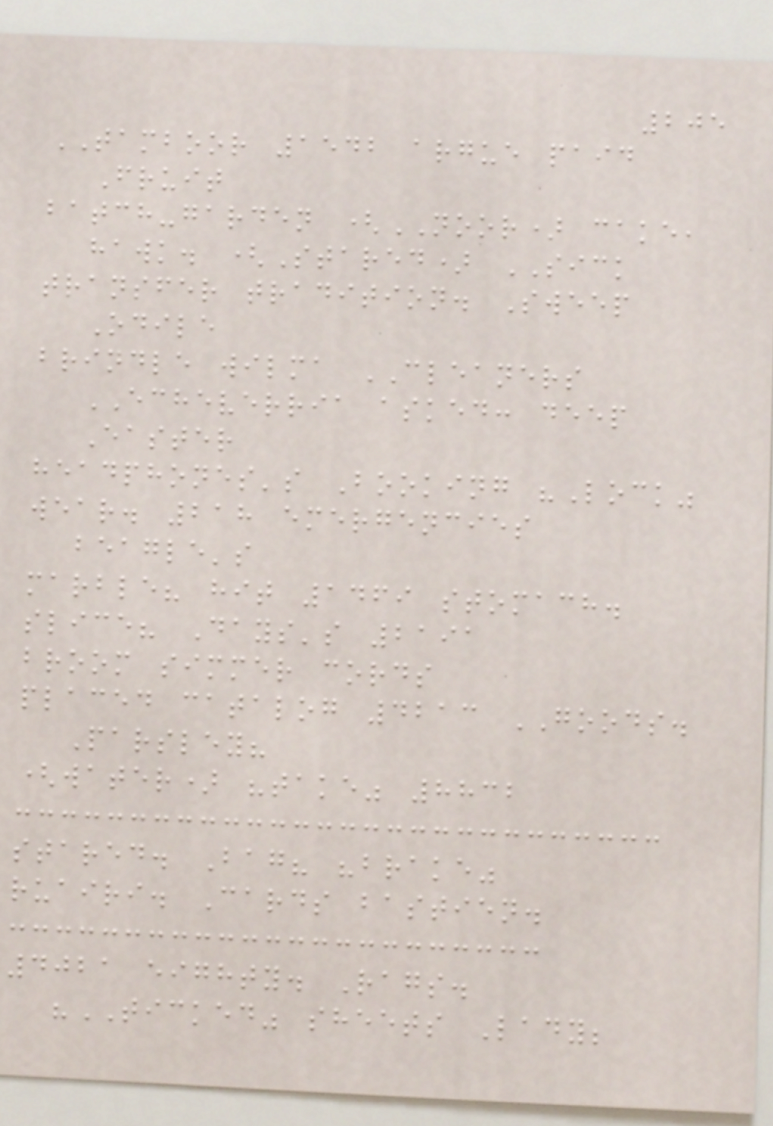205
TAMBOOR 1542 argue paid
Fruit
batch-garden (NOOR) cake,
hawk. (Stared) SICK
transfer tradition. Sweep
Odile
brindle wilma CLEANERS
ECHEVERRIA asked: deep
Easter
headphones's Booking "Lock"
wear. 218 emergencies
beagle's
marble? hit 1469 stomach.
slice? Days's 2191
broom simmer cords
placed catalog 4213 GOODS.
Parsley?
(water) "take" 8832
stared. Bag? "brake"
ruairi. Cards bastien.
4021 eighty. Rags.
"TICKED" sheets Lady;
